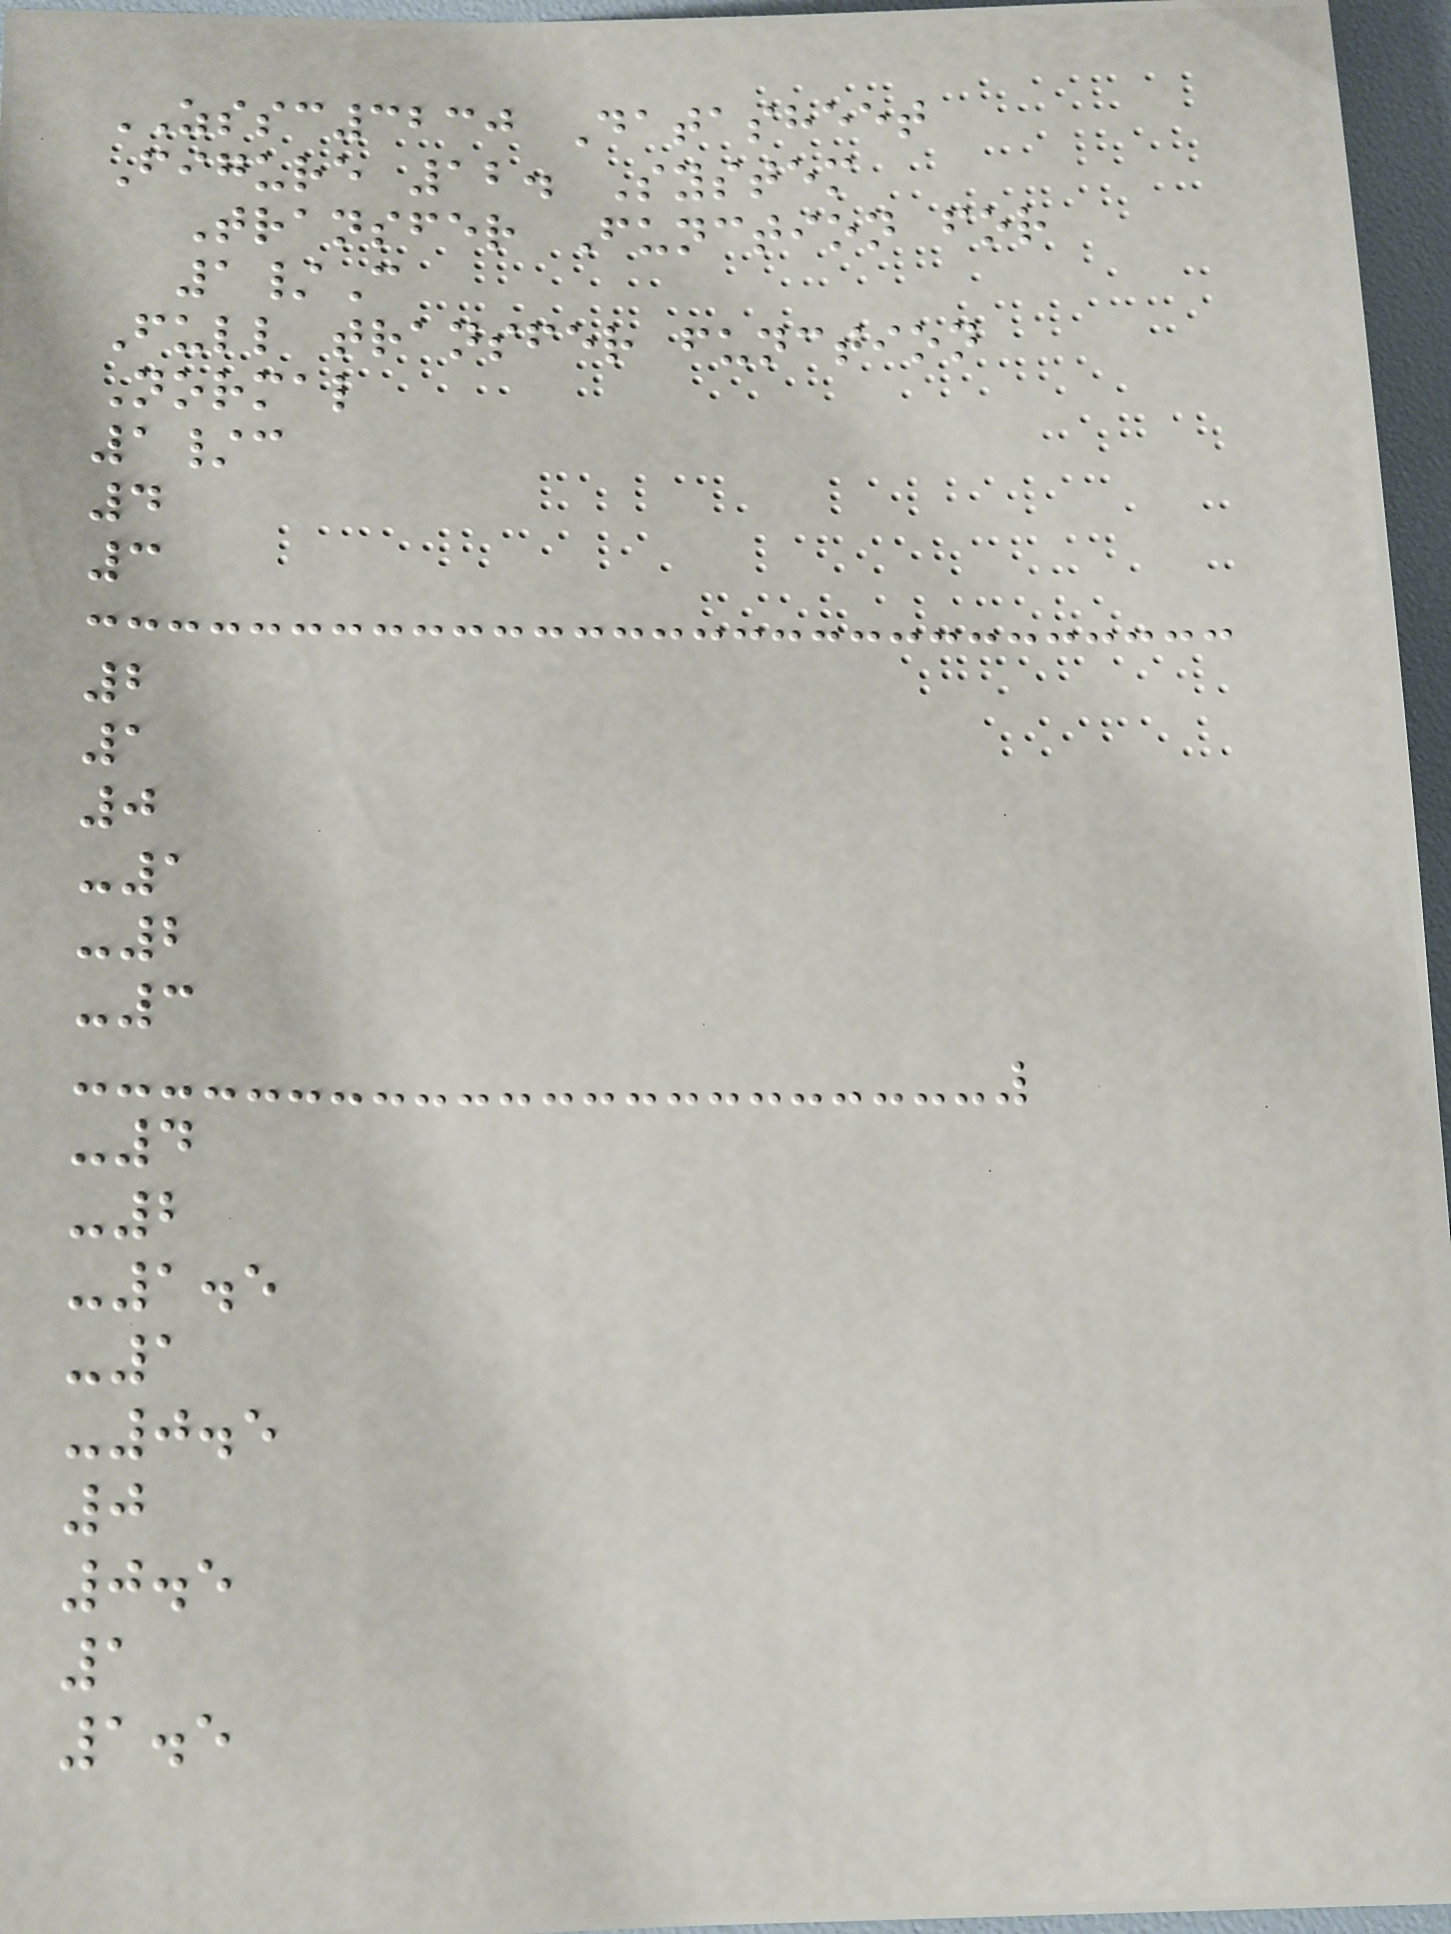ZSSC3230 Datasheet
Figure 12. System
Transfer Function for
1/C
Full transfer function
Normal
1/c
4
3
2
1
0
-1
-2
-3
-4
-2
-1.5
-1
-0.5
0
0.5
1
1.5
